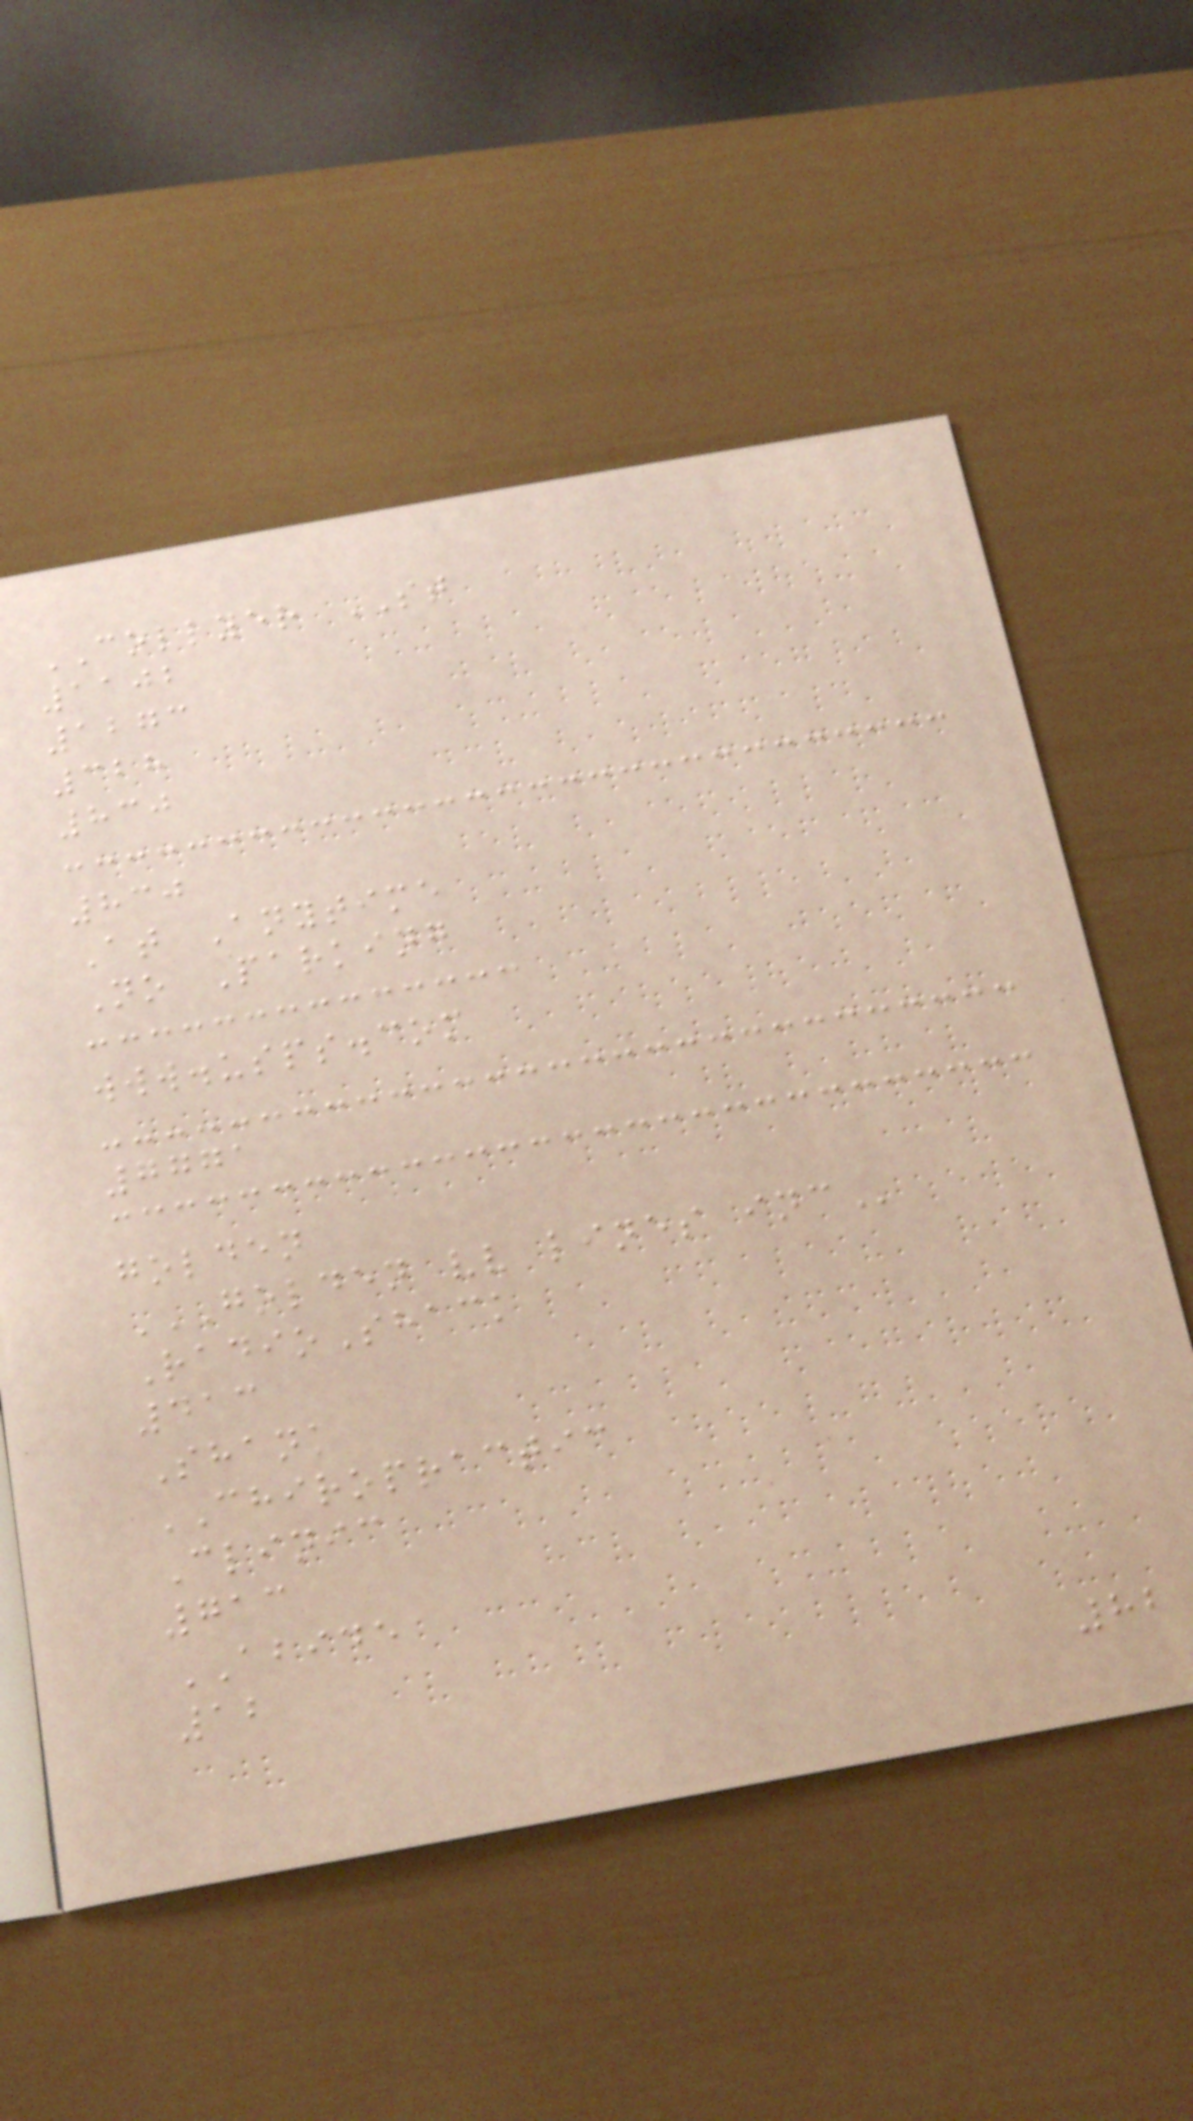COLLYER ST
1102
1273
328
830
830
At Anytime
No Parking
www.usps.com
7771
golden
GOLDEN VV LINES INC
RadioShack
413
Shank
CHIROPRACTIC
Clinic
713
ABIDE
12
82
